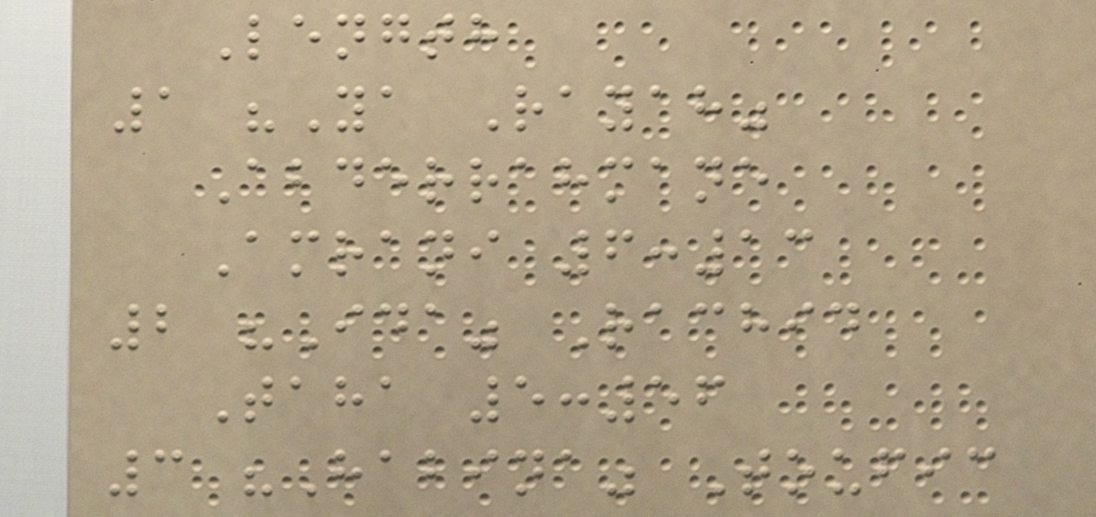Length
1 "Ya Rayah"
Abderrahmane
Amrani 6:13
2 "Ida" Rachid
Taha 5:56
3 "Habina" Toufic
